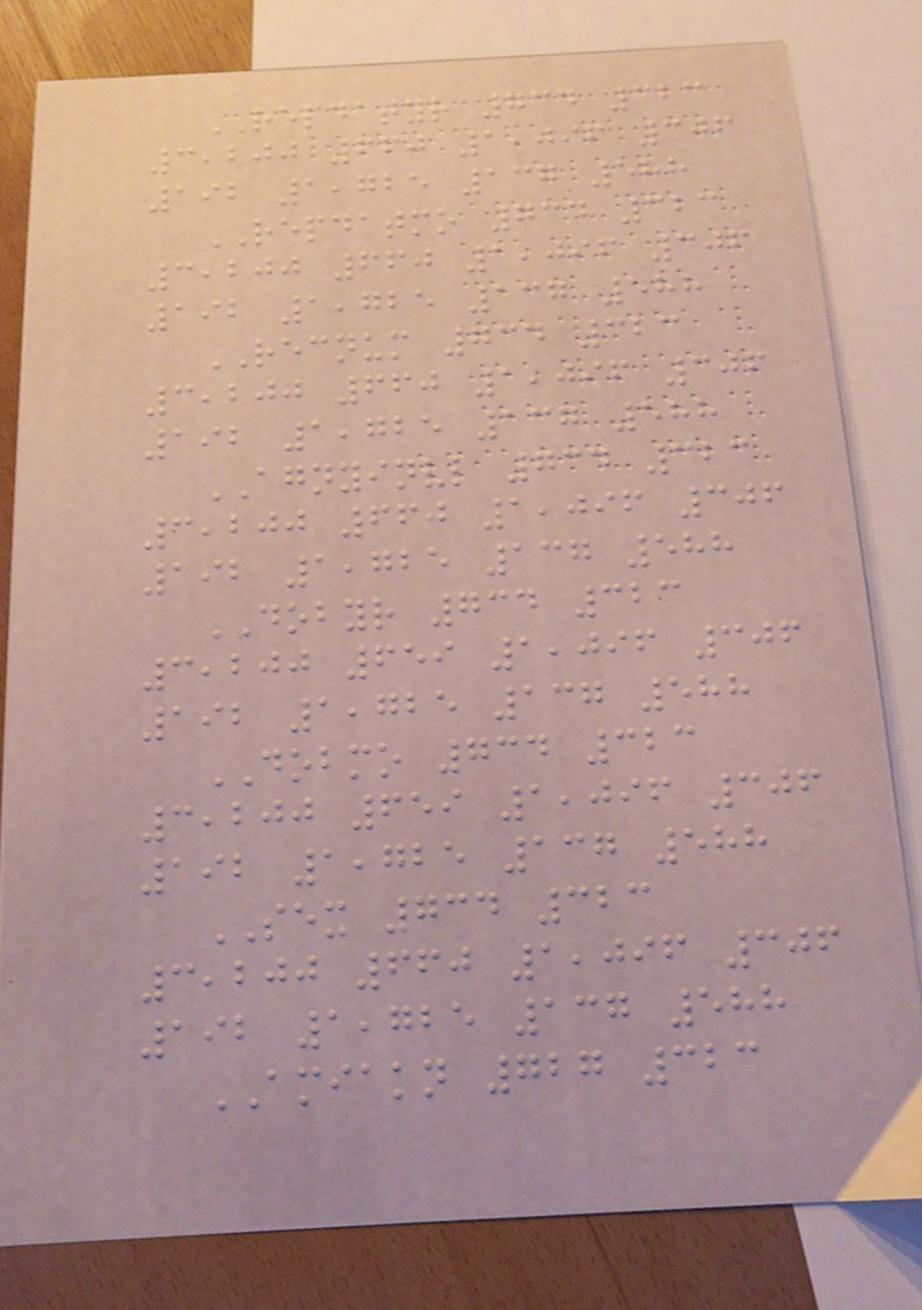REPDATYR 734 323
3,200 660 1,096 306
192 1,725 137 588
REPDATMO 734 323
3,200 660 1,096 306
192 1,725 137 588
RECNUM 734 323
3,200 660 1,096 306
192 1,725 137 588
AGNYINVL 734 323
3,200 660 1,096 306
192 1,725 137 588
DOBYR 734 323
3,200 659 1,096 306
192 1,725 137 588
DOBMO 734 323
3,200 659 1,096 306
192 1,725 137 588
SEX 734 323
3,200 660 1,096 306
192 1,725 137 588
AMIAKN 727 323
